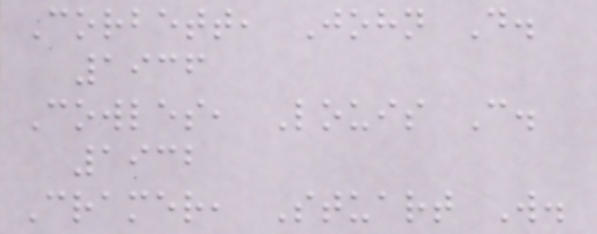Corbett, John D.
1936
Cowles, Louis C.
1932
Cramer, Stuart W.
